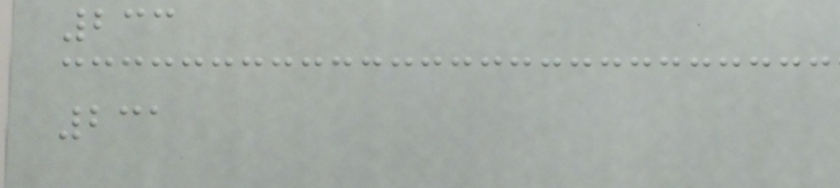233
231
